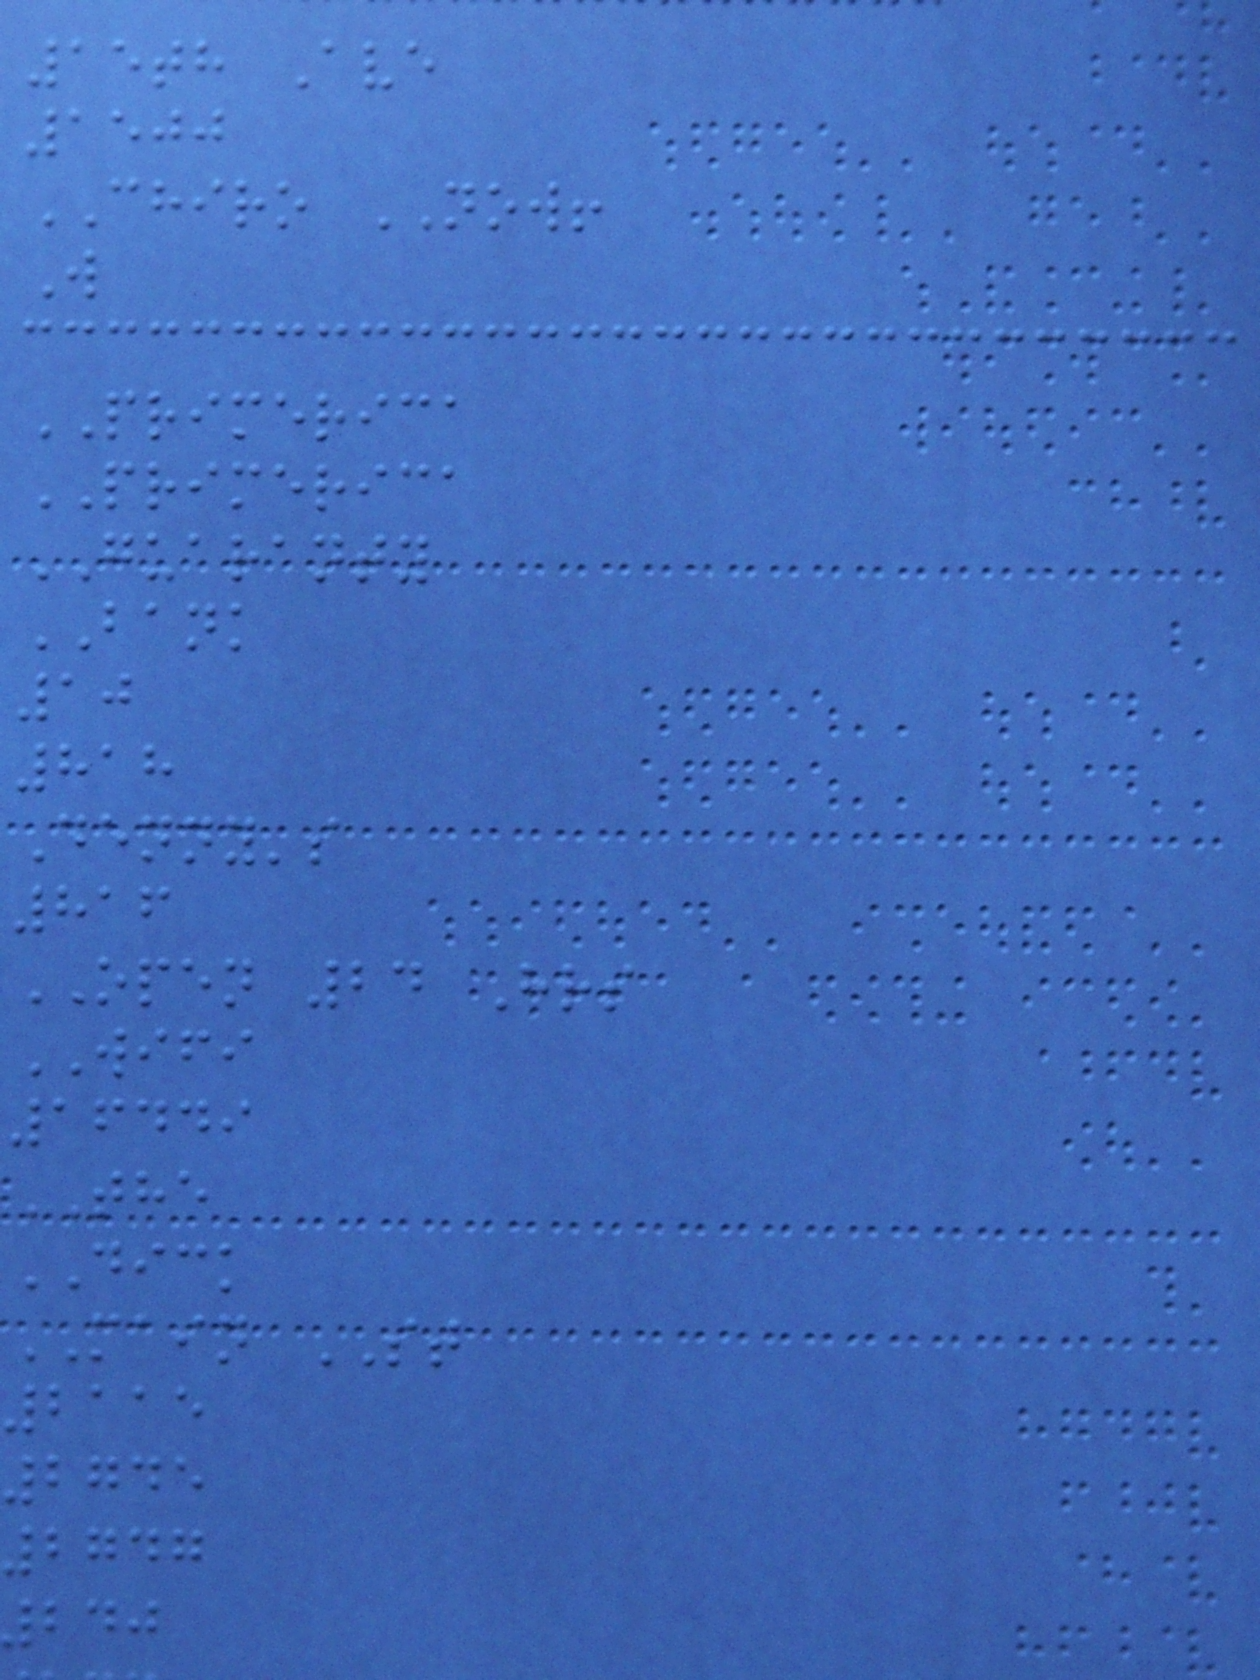15th Ave
1500
CHIRO NOW!
W
PRIMERICA
PRIMERICA
GUARANTY
BANK
10
818
Denny's
816
OPEN 24 Hrs
WIFI
16449
THE
DICK
MAIN ST
2115
2745
2747
